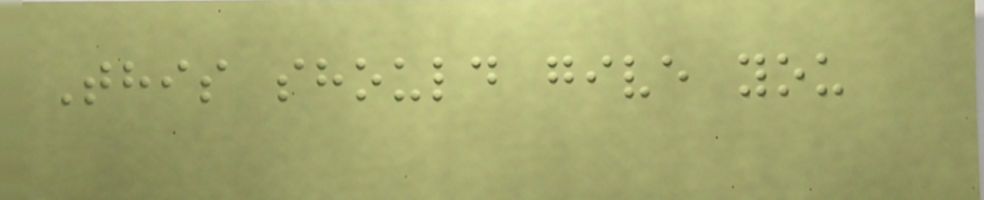This should give you
